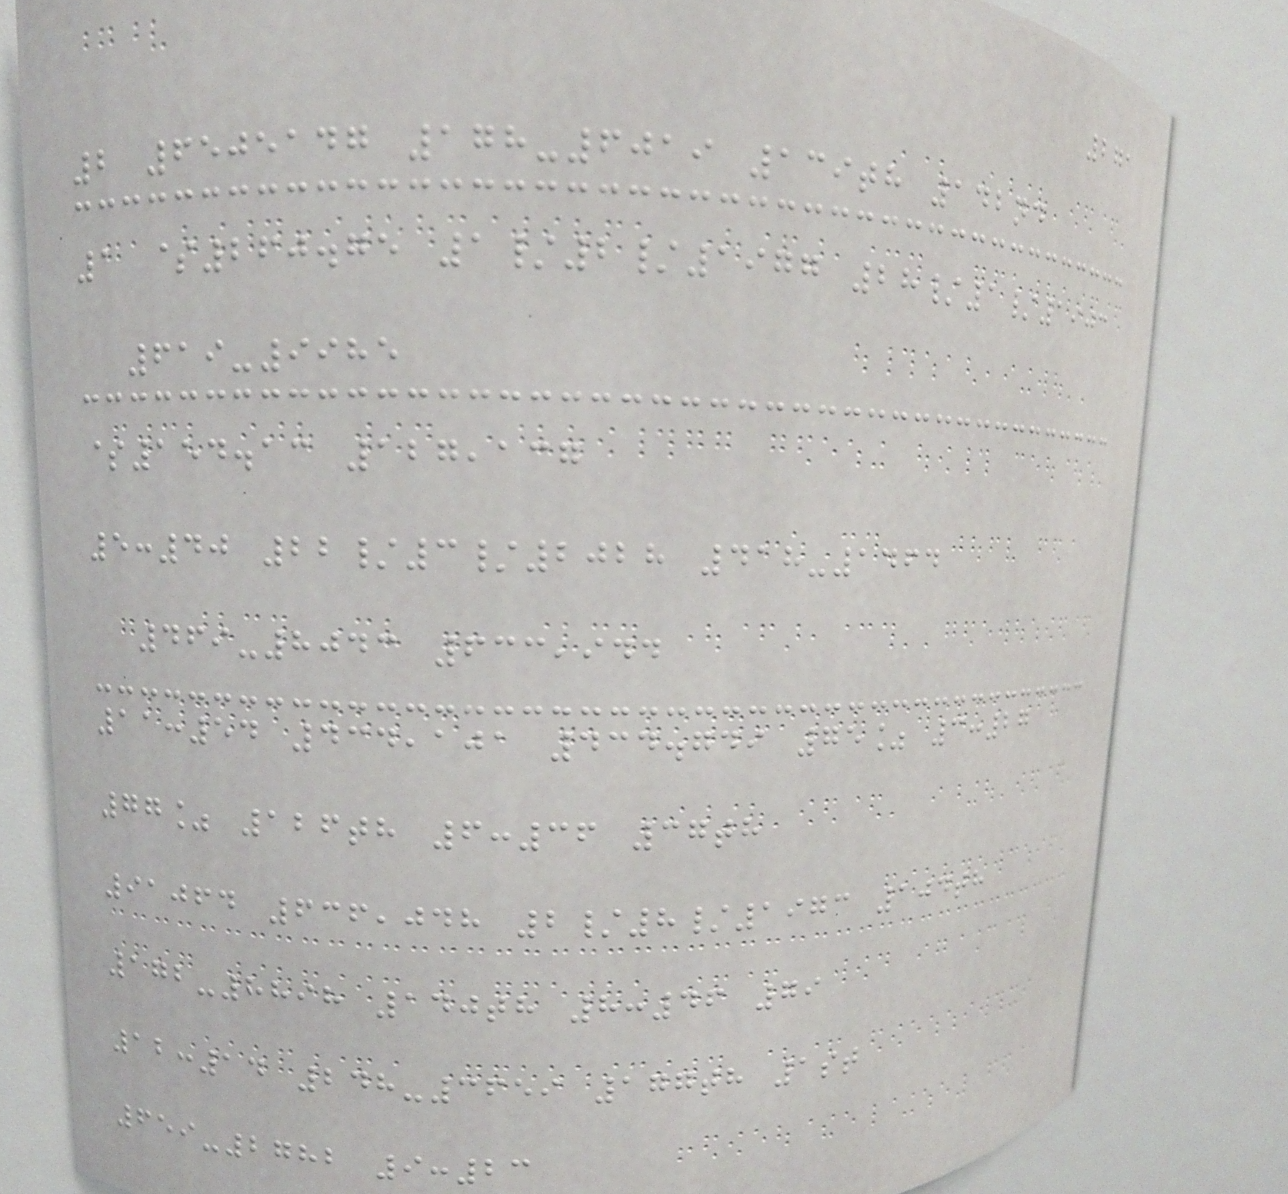271
2 6505147 178-6019 139th 142nd
1 $260.75 1/2/1977 28/1/1903
619-9985
$154.13 127,137
5:40 22/3/2028 418-1464
469-8043 633,944
11:54 434,101 434.749 75% 3:27
77% 126th 6:36 37th
91064 636,048 2/8/1973 104th
172-8898 140th 8:46 79
12:14 248-3659 177th 1st
659-2782 9:23
